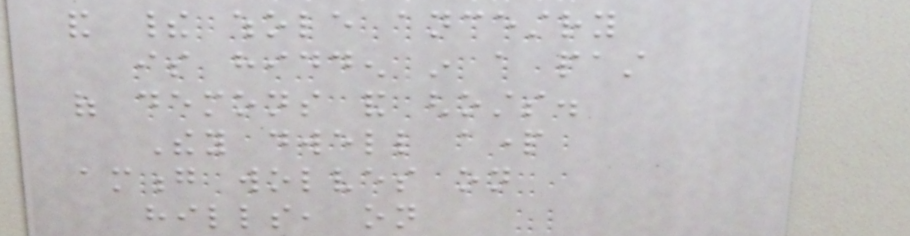and their whole ancestry
is hidden in a past
of demons and ghosts.
They dwell apart
among wolves on
hills, on
